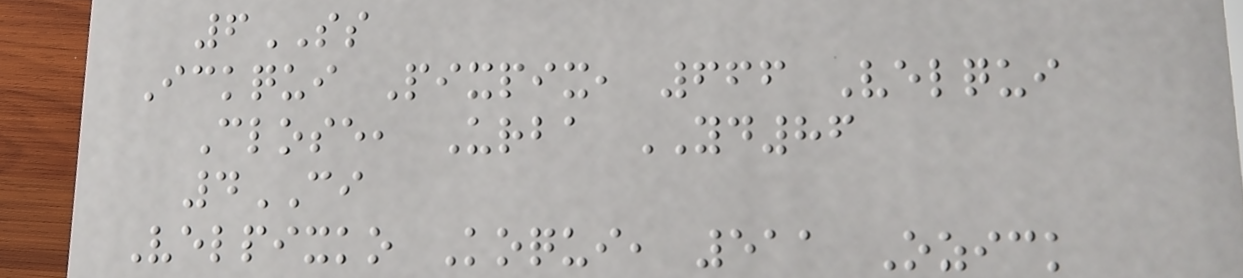6SS
Ickqui Pixpix, 666 Velqui
Close, Urba YD86
4CI
Velpixko Koqui, 511 Ozick
